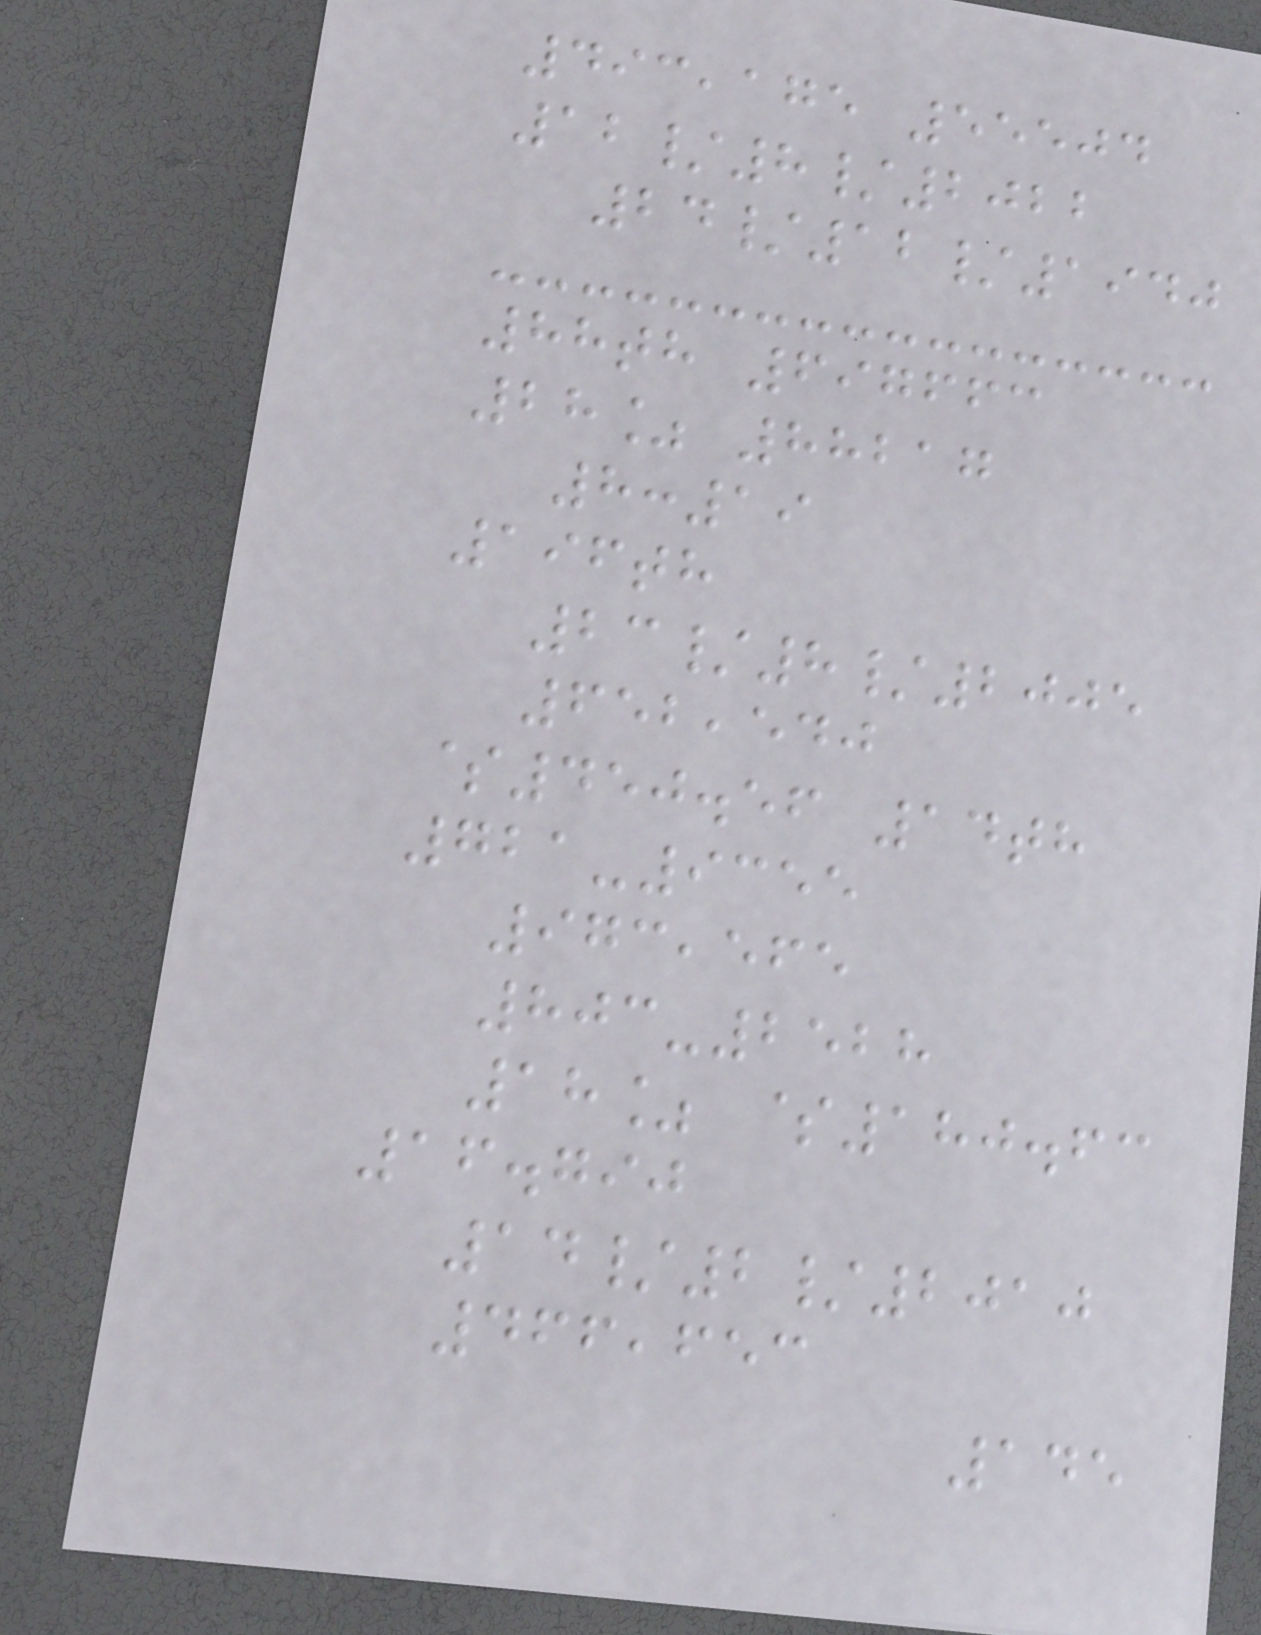493,175 55504
12/8/2022
24/12/1940
88th 697663
28% 88217
8:19
196th
23/8/2005
652,540
$450.56 14th
721-9355
973,565
803-2528
18% $180.63
16.790
14/2/2010
466,653
145
